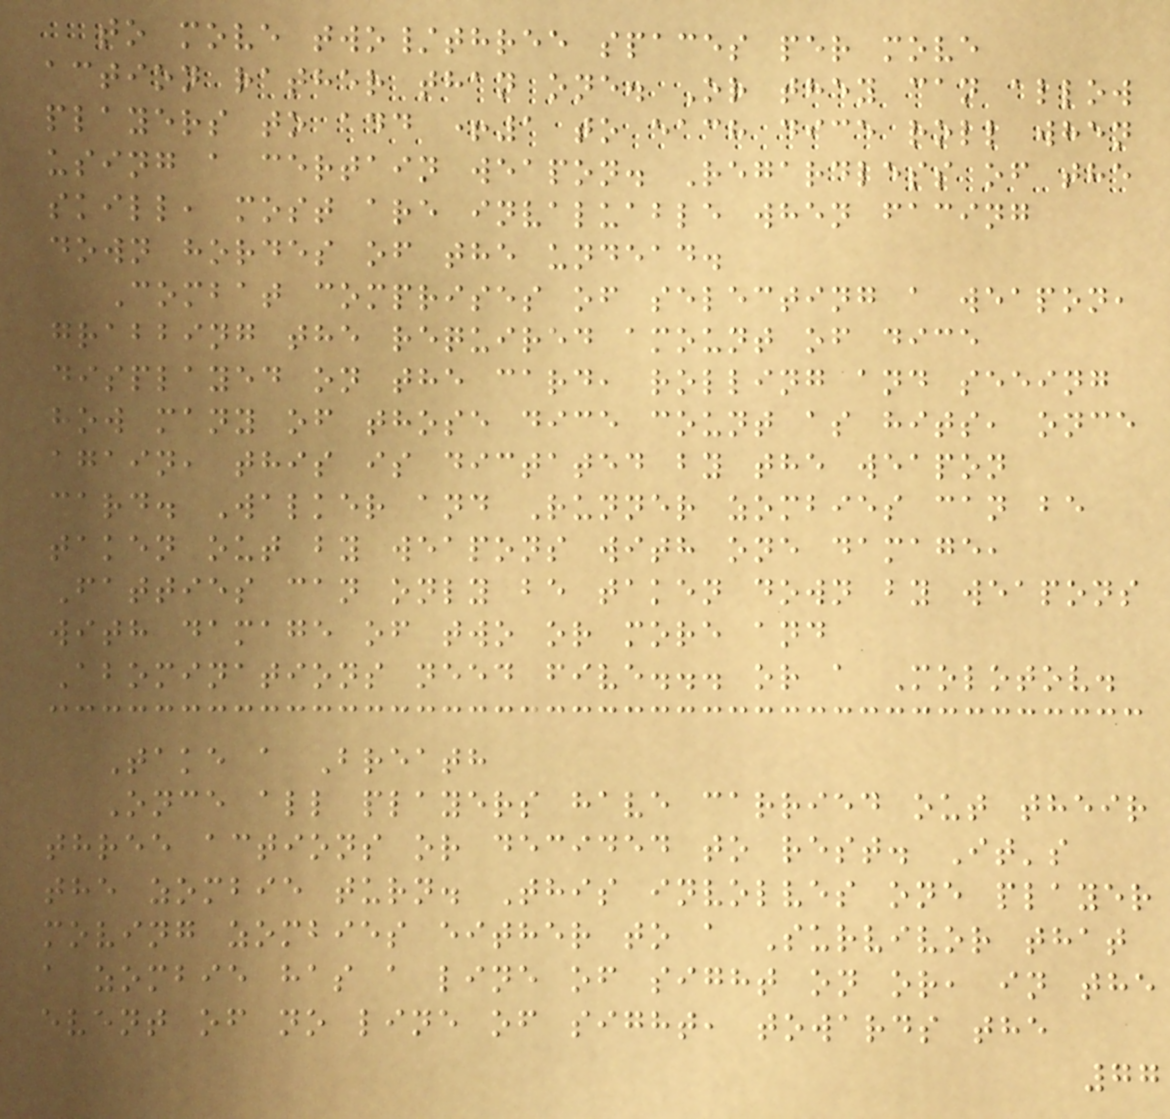to move two/three spaces per move
action rather than one. Or they can allow
players to add +1 to each dice roll when
using a certain weapon. Regardless of the
skill, most are invaluable when facing
down hordes of the undead.
Combat comprises of selecting a weapon,
grabbing the required amount of dice
displayed on the card, rolling and seeing
how many of those dice count as hits, once
again, this is dictated by the weapon
card. Walker and Runner zombies can be
taken out by weapons with one damage,
Fatties can only be taken down by weapons
with damage of two or more and
Abominations need five... or a Molotov.
Take a Breath
Once all players have carried out their
three actions or decided to rest. It's
the zombie turn. This involves one player
moving zombies either to a Survivor that
a zombie has a line of sight on or, in the
event of no line of sight, towards the
77
